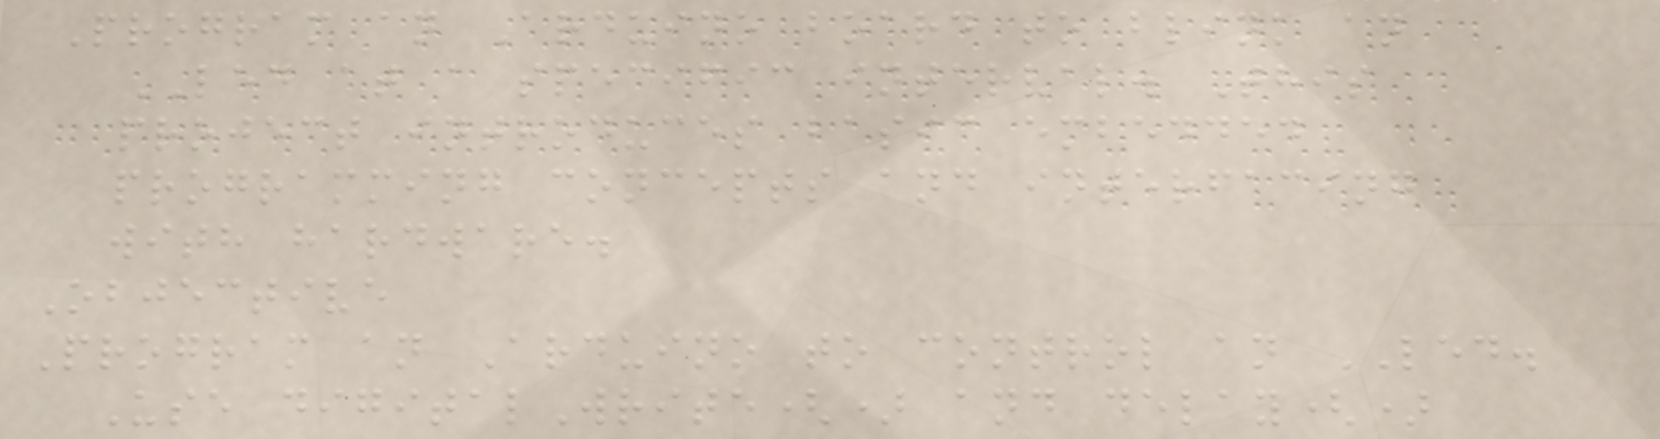Program an Arduino board to blink an
LED at a specific interval. This
project introduces basic embedded
programming concepts and interfacing
with hardware.
Objective
Program an Arduino to control an LED.
Use digitalWrite() and delay()
